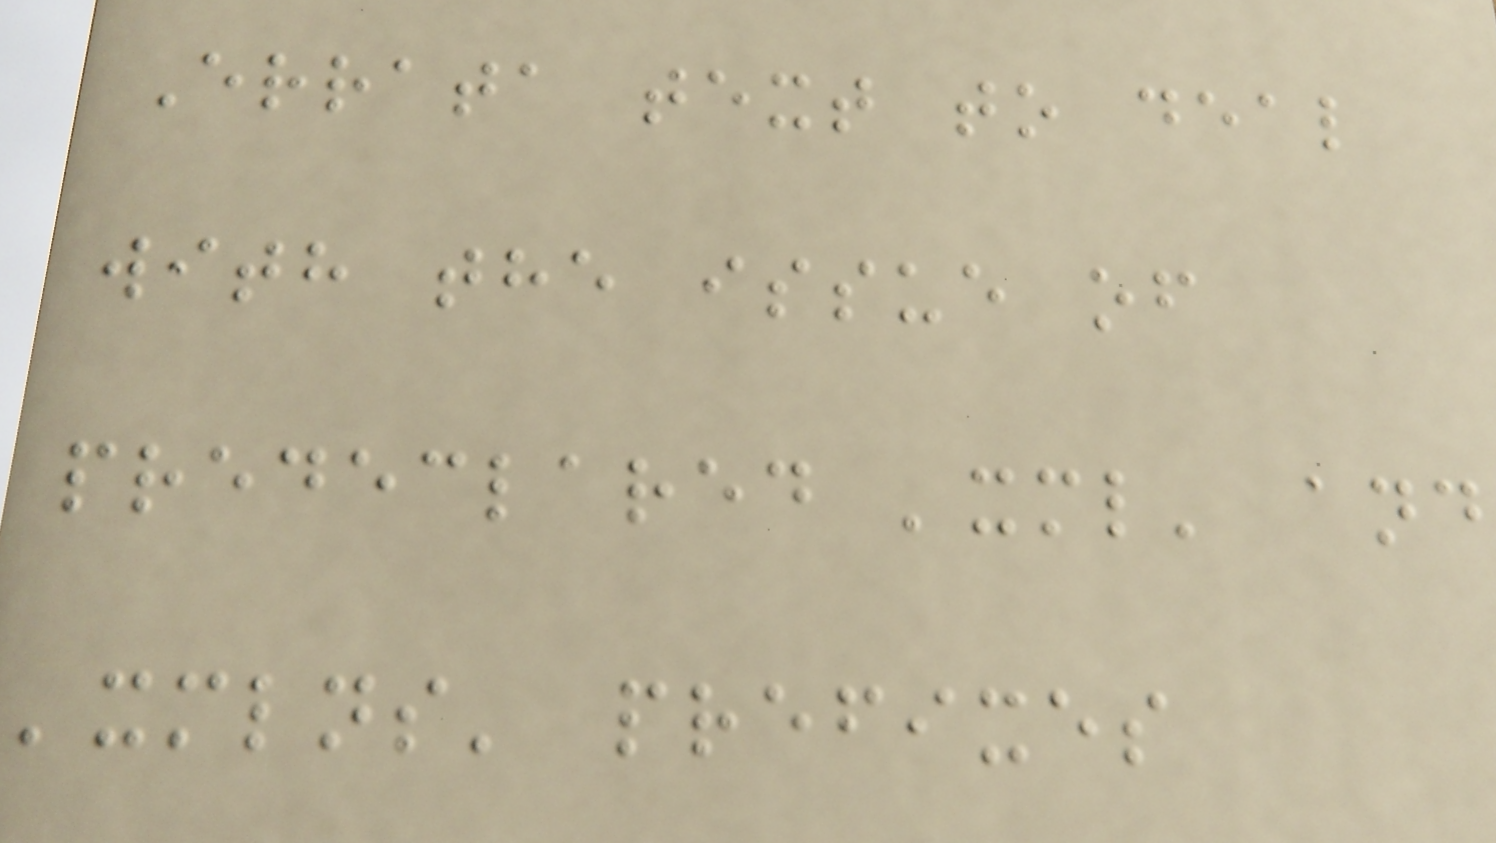Errata text to deal
with the issue of
predeclared 'xml' and
'xmlns' prefixes
